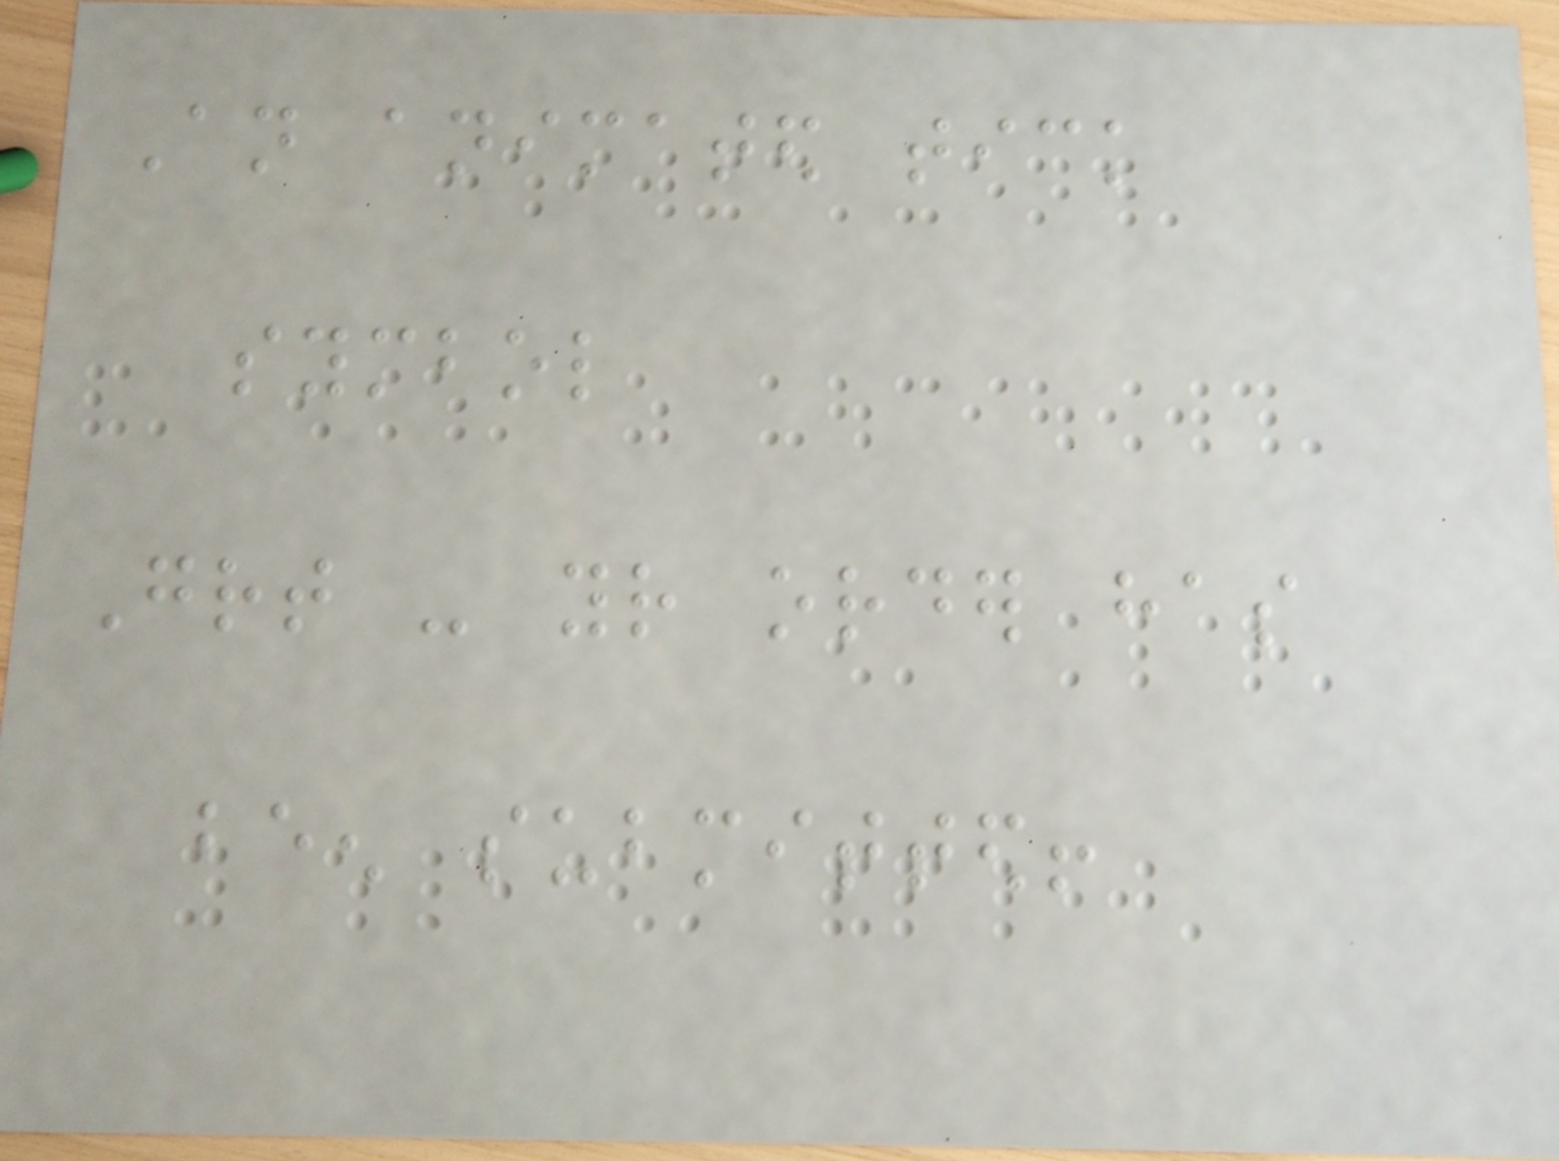An animated tick
symbol
Great - your order has
been submitted!
